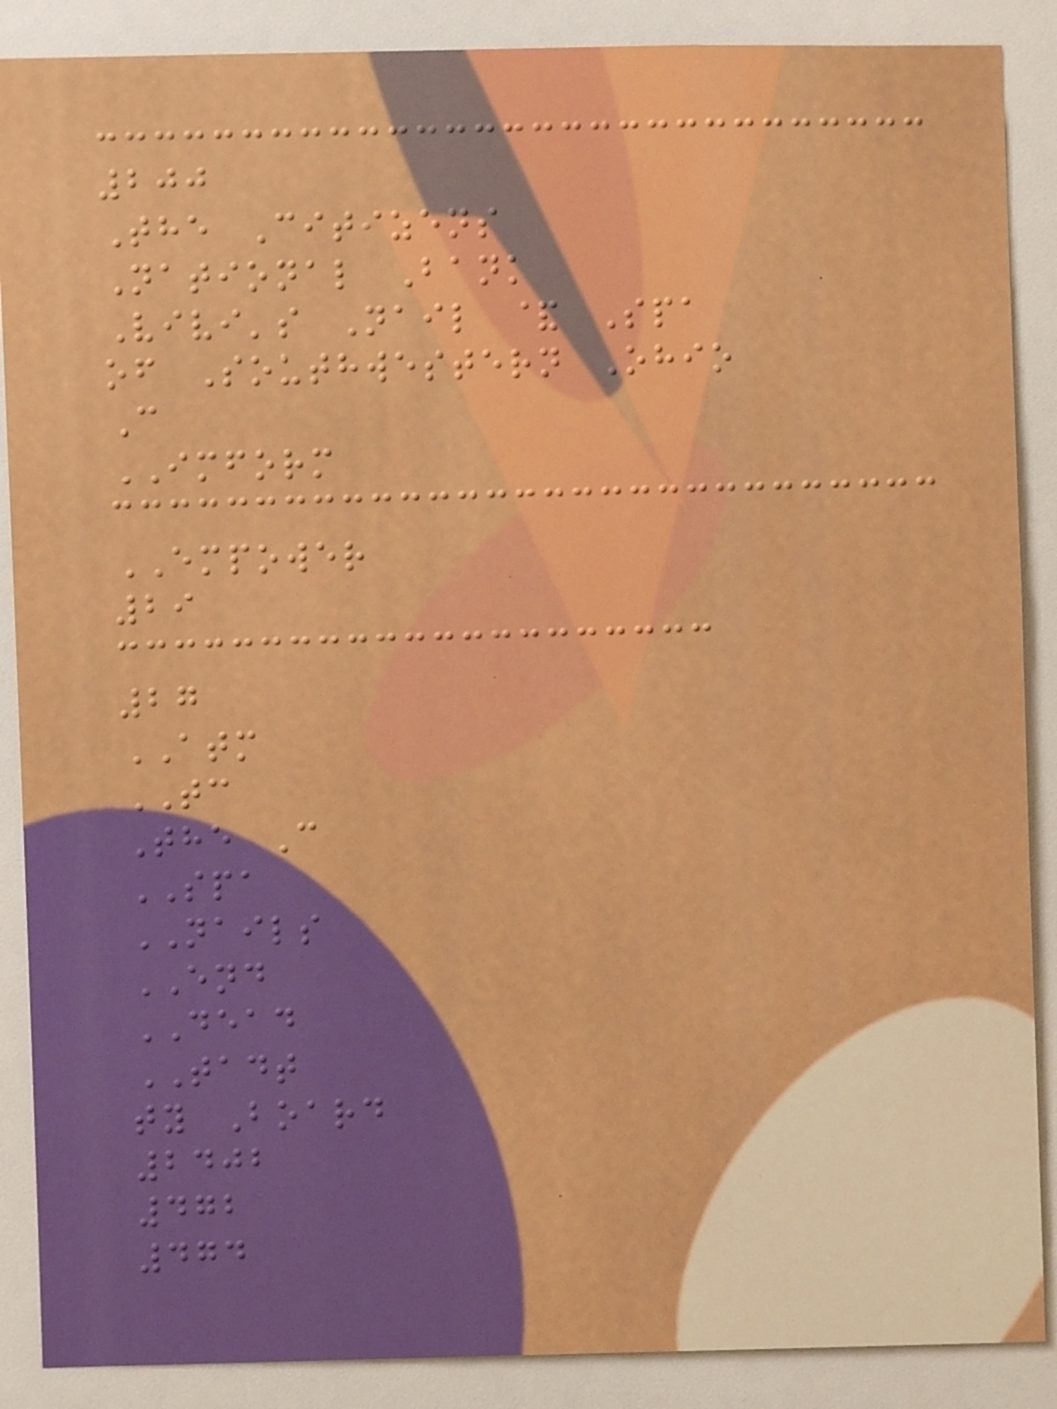200
The Citizens
National Bank
Vivi's Nail & Spa
of Southwestern Ohio
C
IMFORM
EMPOWER
29
27
ATM
TC
The C
SPA
NAILS
END
DEAD
TADT
ty Board
2402
472
474
